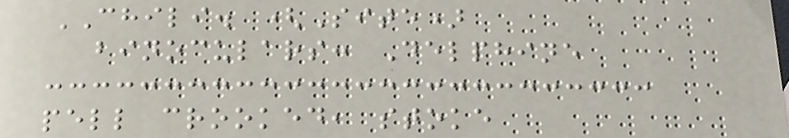CHILI. (Site)
binoculars: Delphine
pell crooked, stoke
